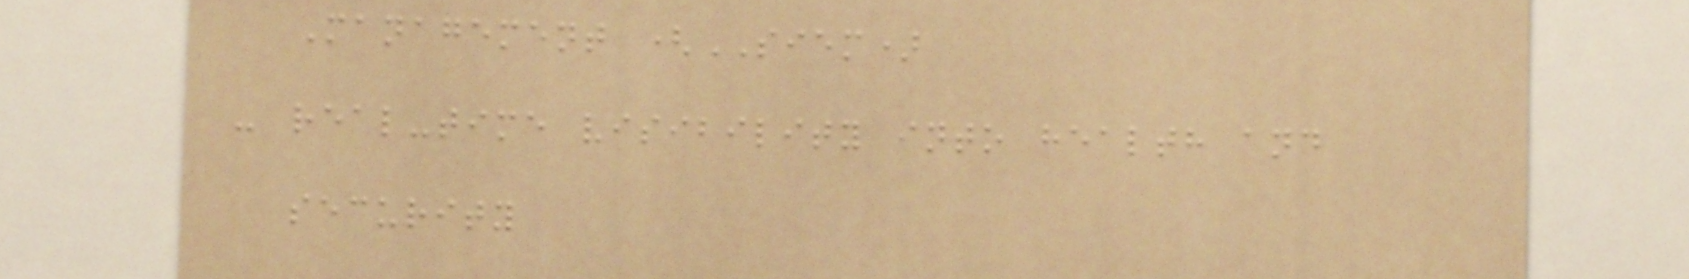Management (SIEM)
- real-time visibility into health and
security
